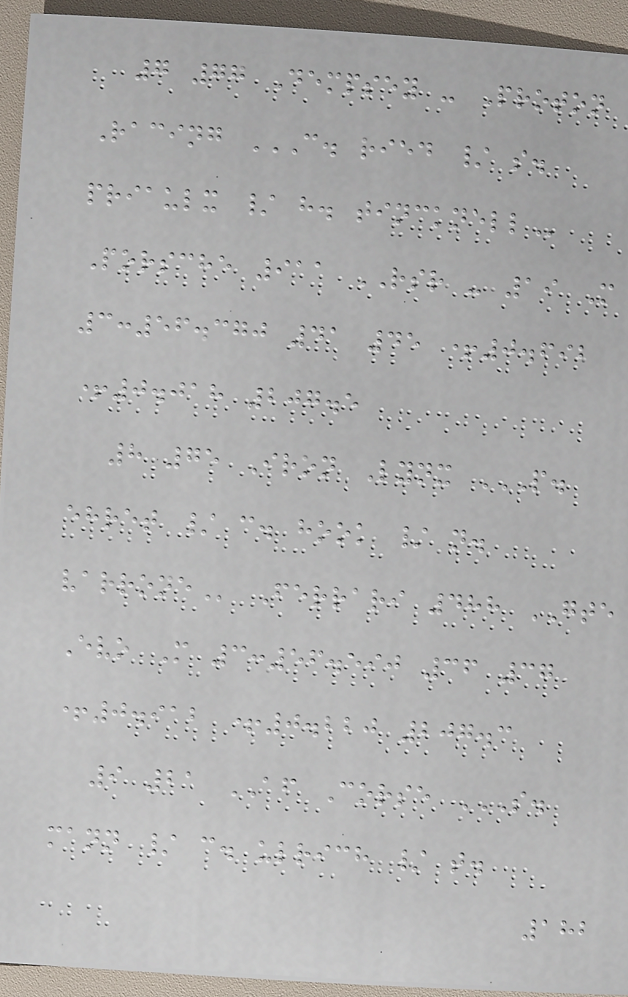7 77 Dempsey - Proton
Racing C. RIED / S.
PRIAULX / H. TINCKNELL
Porsche 911 RSR - 19 M
3:56.370 41 45 +0.692
+0.018 207.5
8 75 Iron Lynx P.
EHRET / C. HOOK / N.
VARRONE Ferrari 488 GTE
Evo M 3:56.590 36 37
+0.912 +0.220 207.3
9 21 AF Corse S.
MANN / C. ULRICH / T.
182
